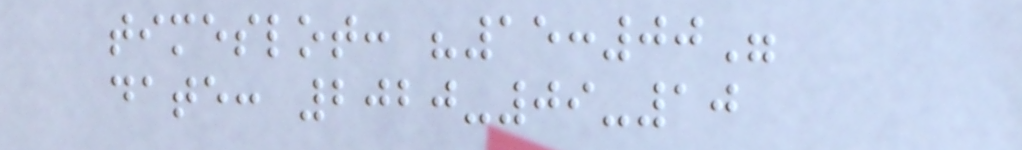timeslot: "15:00"
date: 2020-09-10
